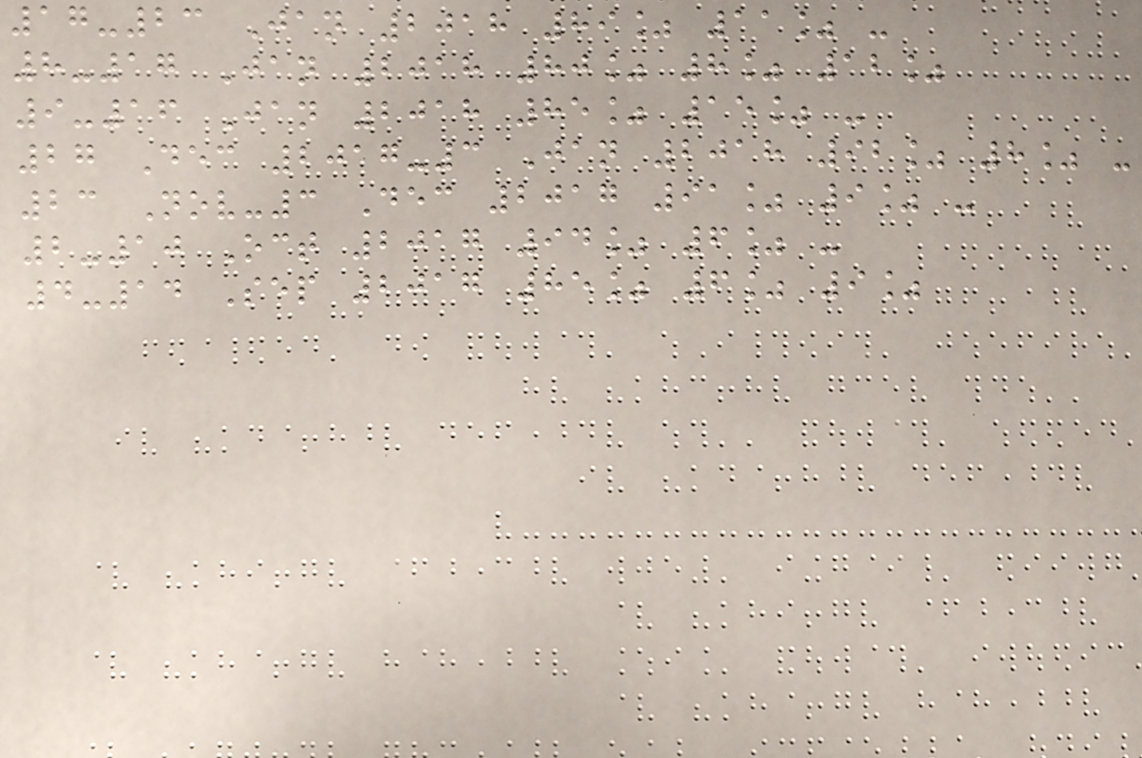17-23 Jan 2018 89% 11% -
8-17 Jan 2018 80% 8% 12%
9-16 Jan 2018 85% 15% -
27 Dec 2017-3 Jan 2018 92% 8% -
23 Nov-3 Dec 2017 91% 9% -
2-10 Oct 2017 94% 6% -
4-14 Sep 2017 85% 6% 9%
